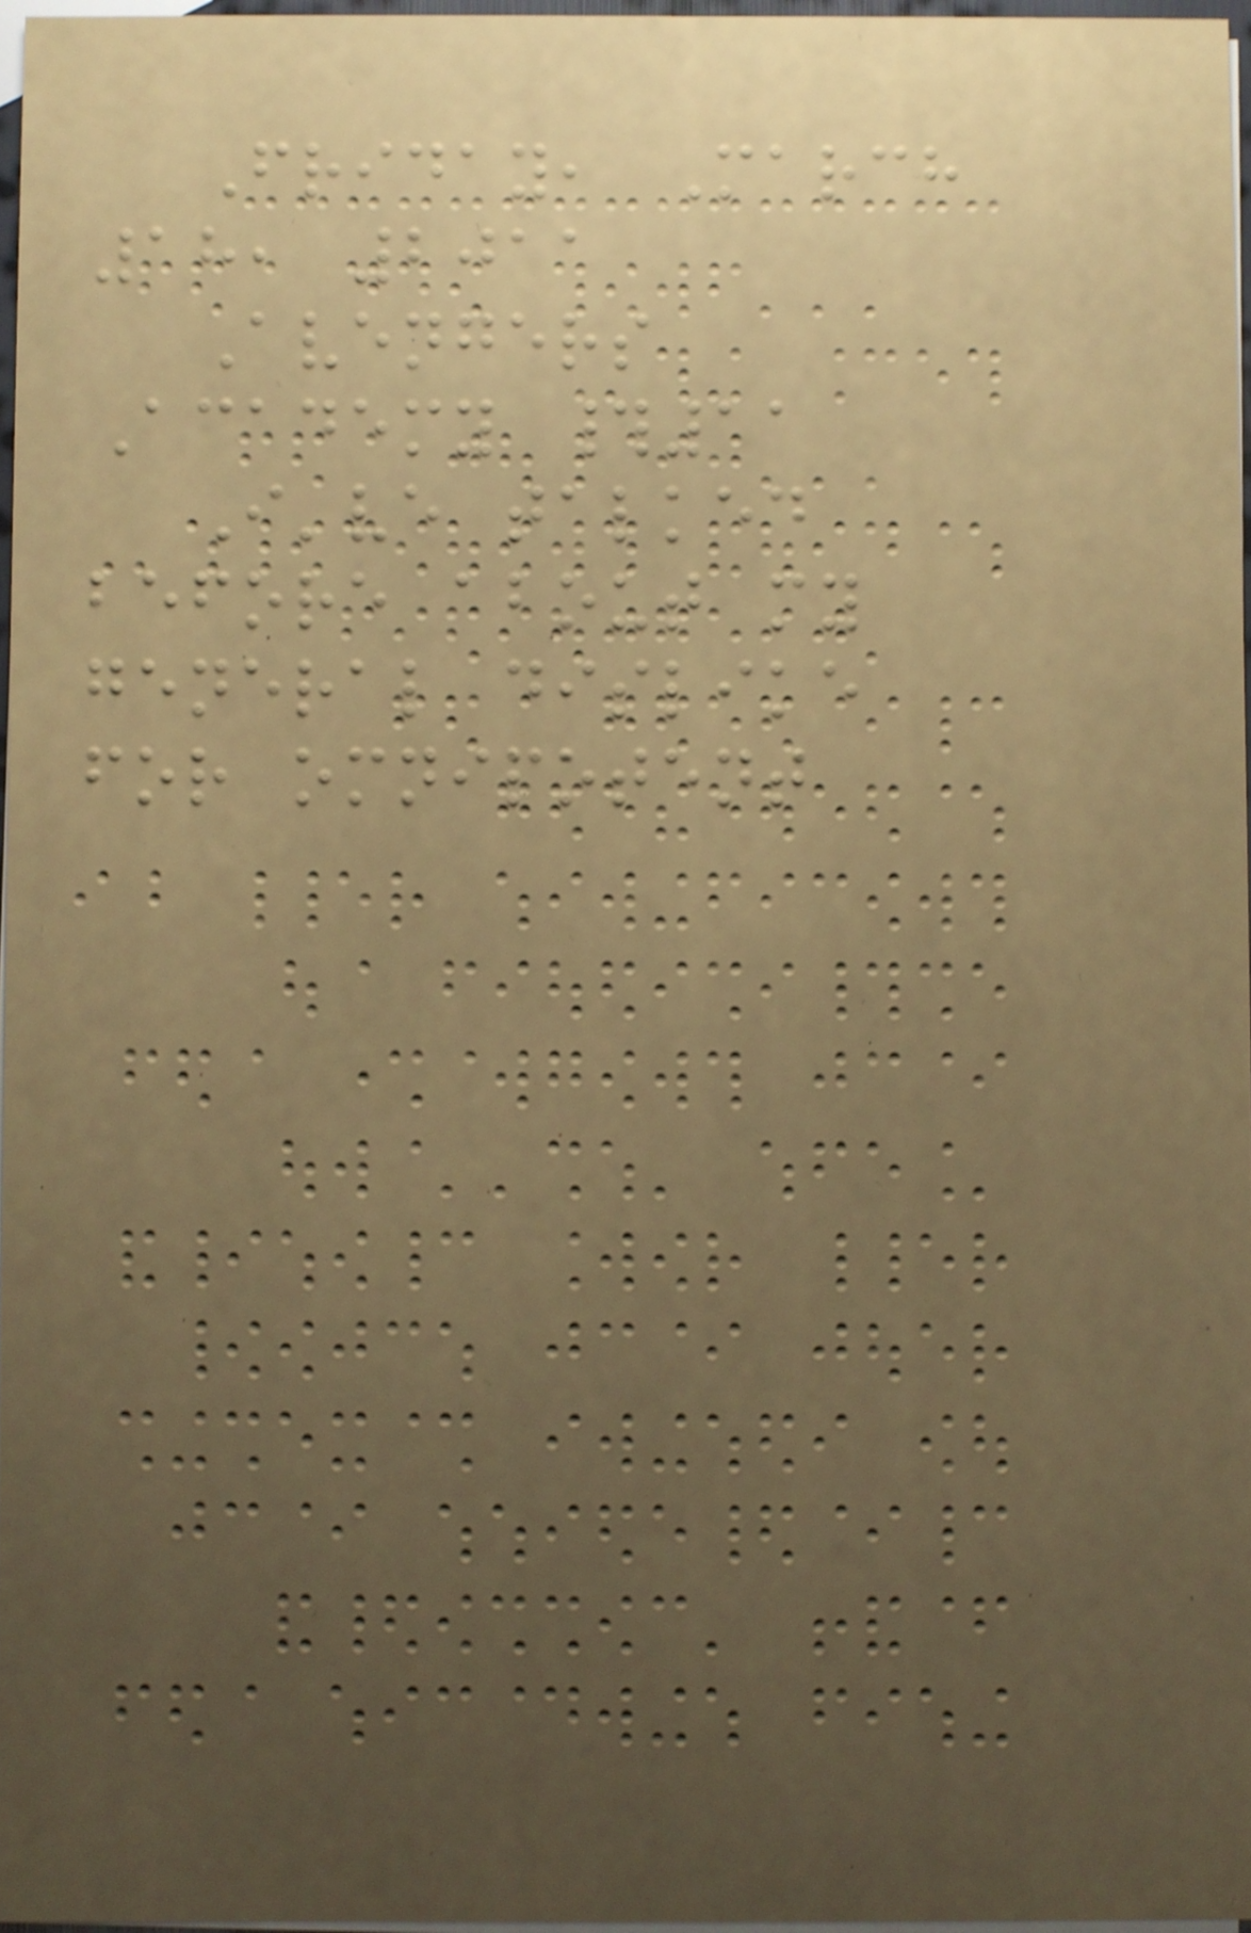Friday, March
18, 2011
Avengers
Academy #11
I've talked
before about my
general dislike
for omnipotent
